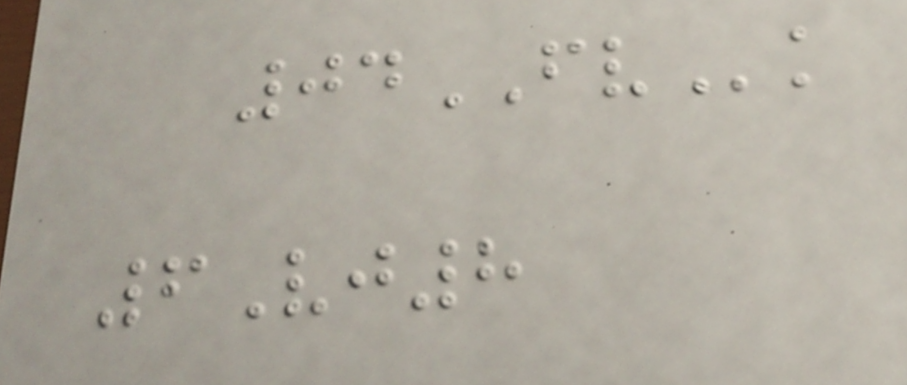04FVk
6Vj8
